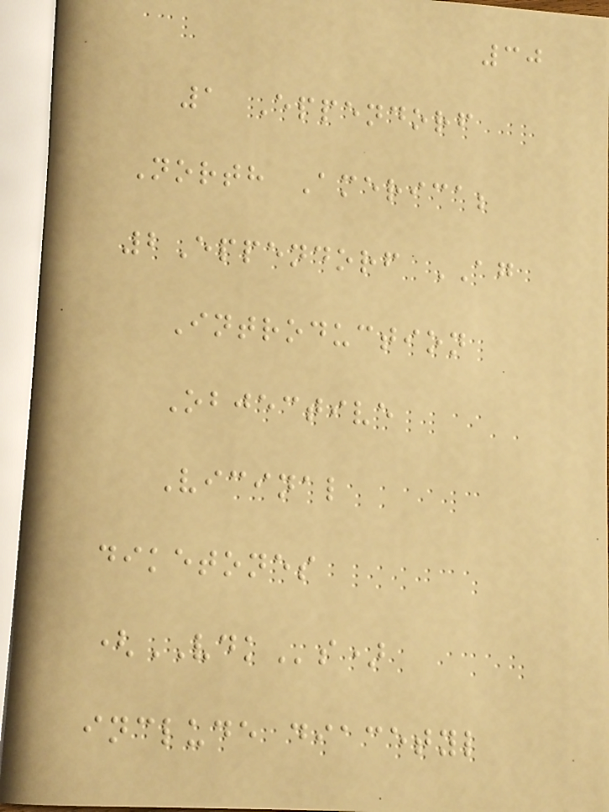30
1 Eppendorf
North America;
2Eppendorf AG
Introduction
Objective
Vicinal
diketones
(VDKs)
include diacetyl
